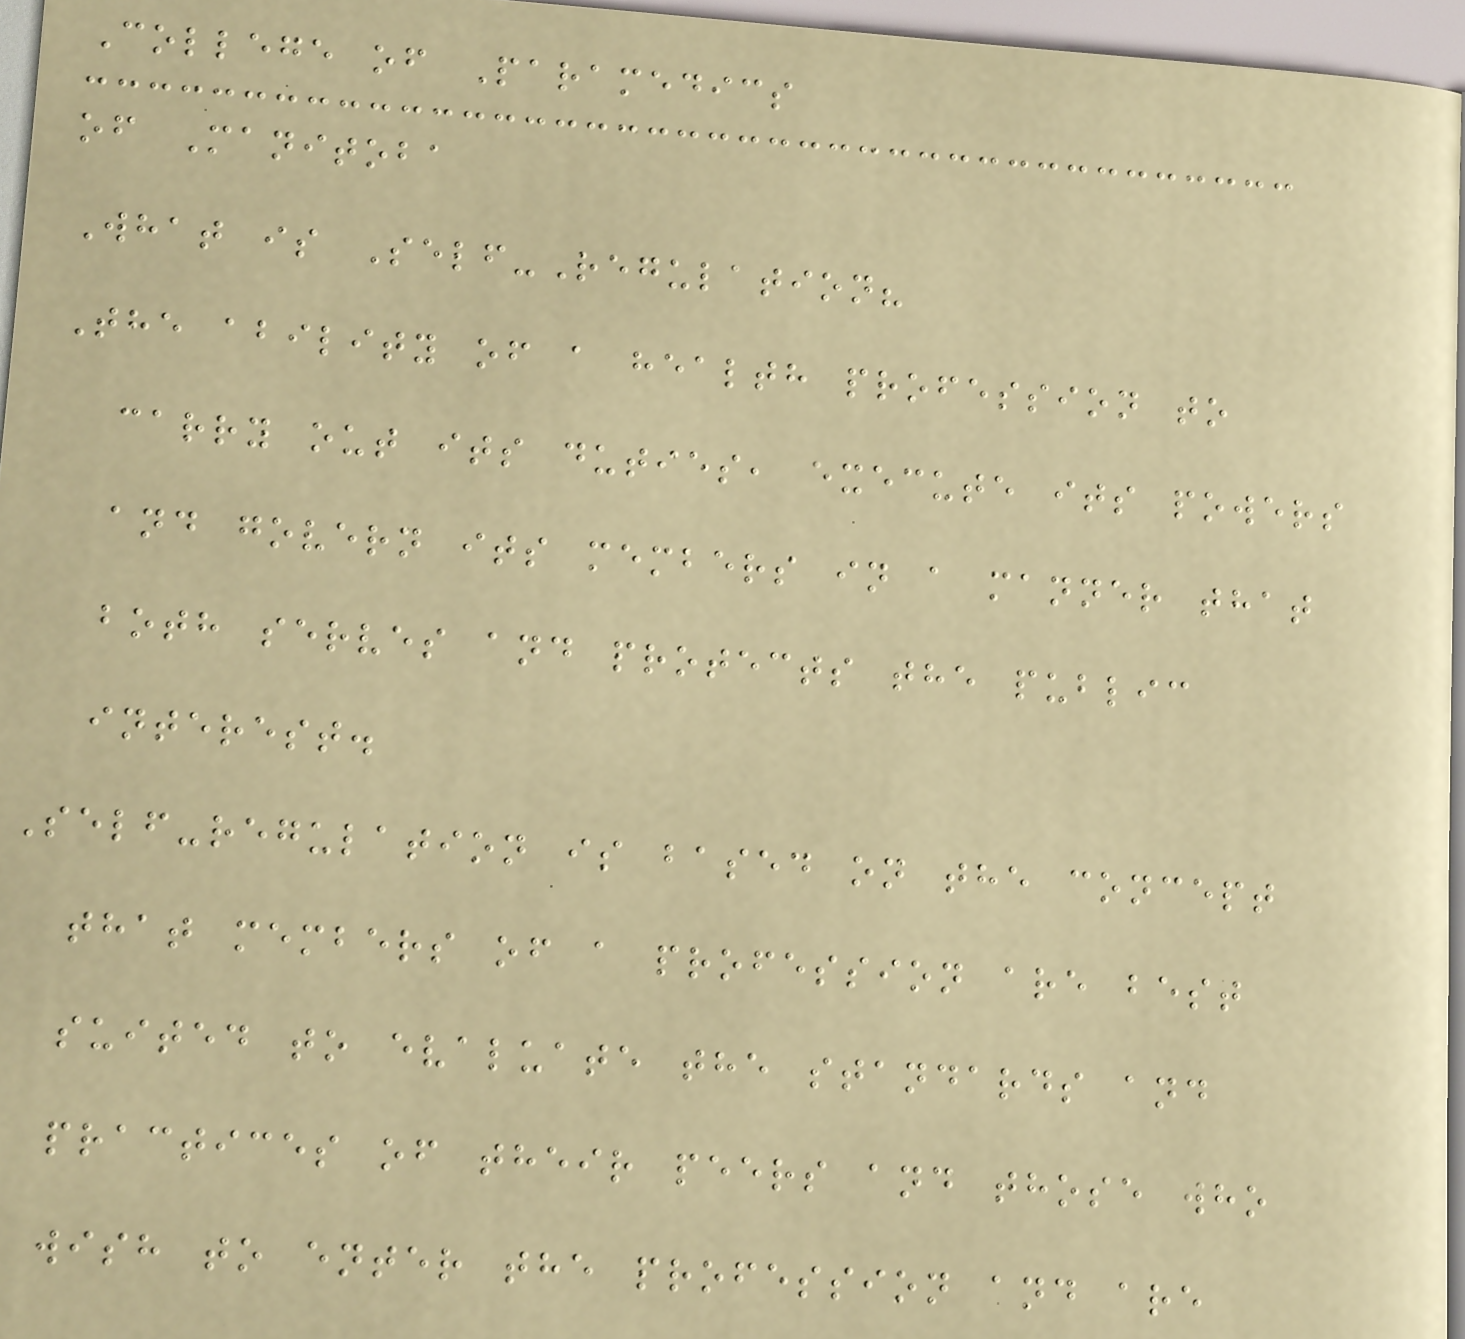College of Paramedics
of Manitoba
What is Self-Regulation?
The ability of a health profession to
carry out its duties, execute its powers
and govern its members in a manner that
both serves and protects the public
interest.
Self-regulation is based on the concept
that members of a profession are best
suited to evaluate the standards and
practices of their peers and those who
wish to enter the profession and are
